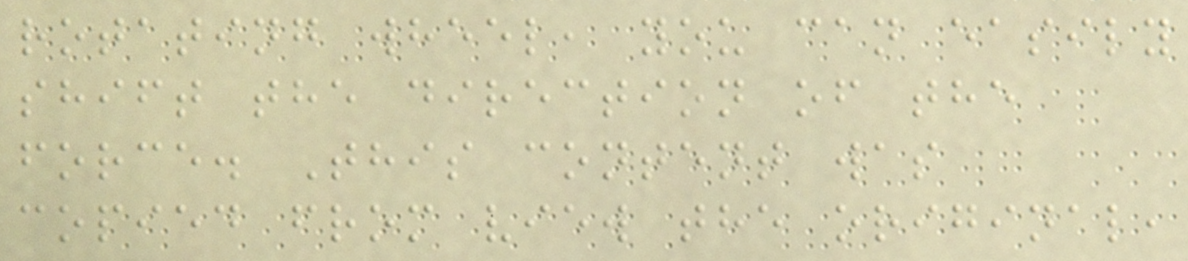rotating wheel, you can easily
shift the direction of the
force. This content was
copied from view the original,
